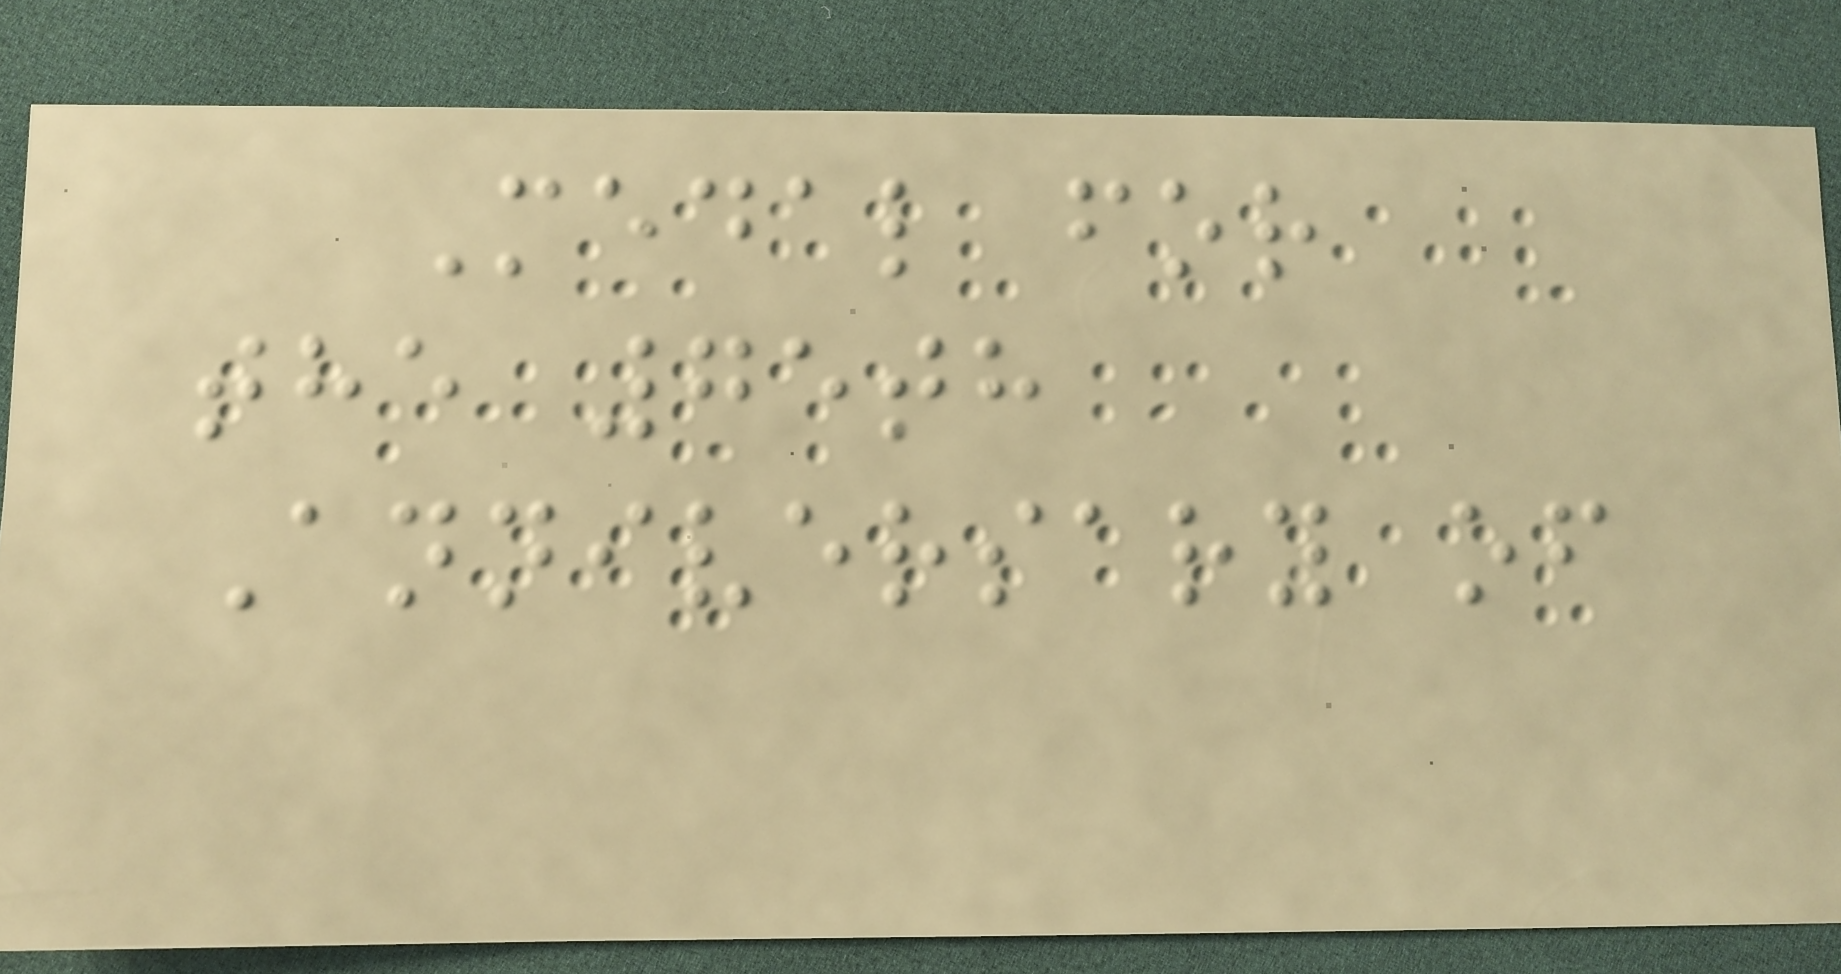Medal for
the 75th
Anniversary of
